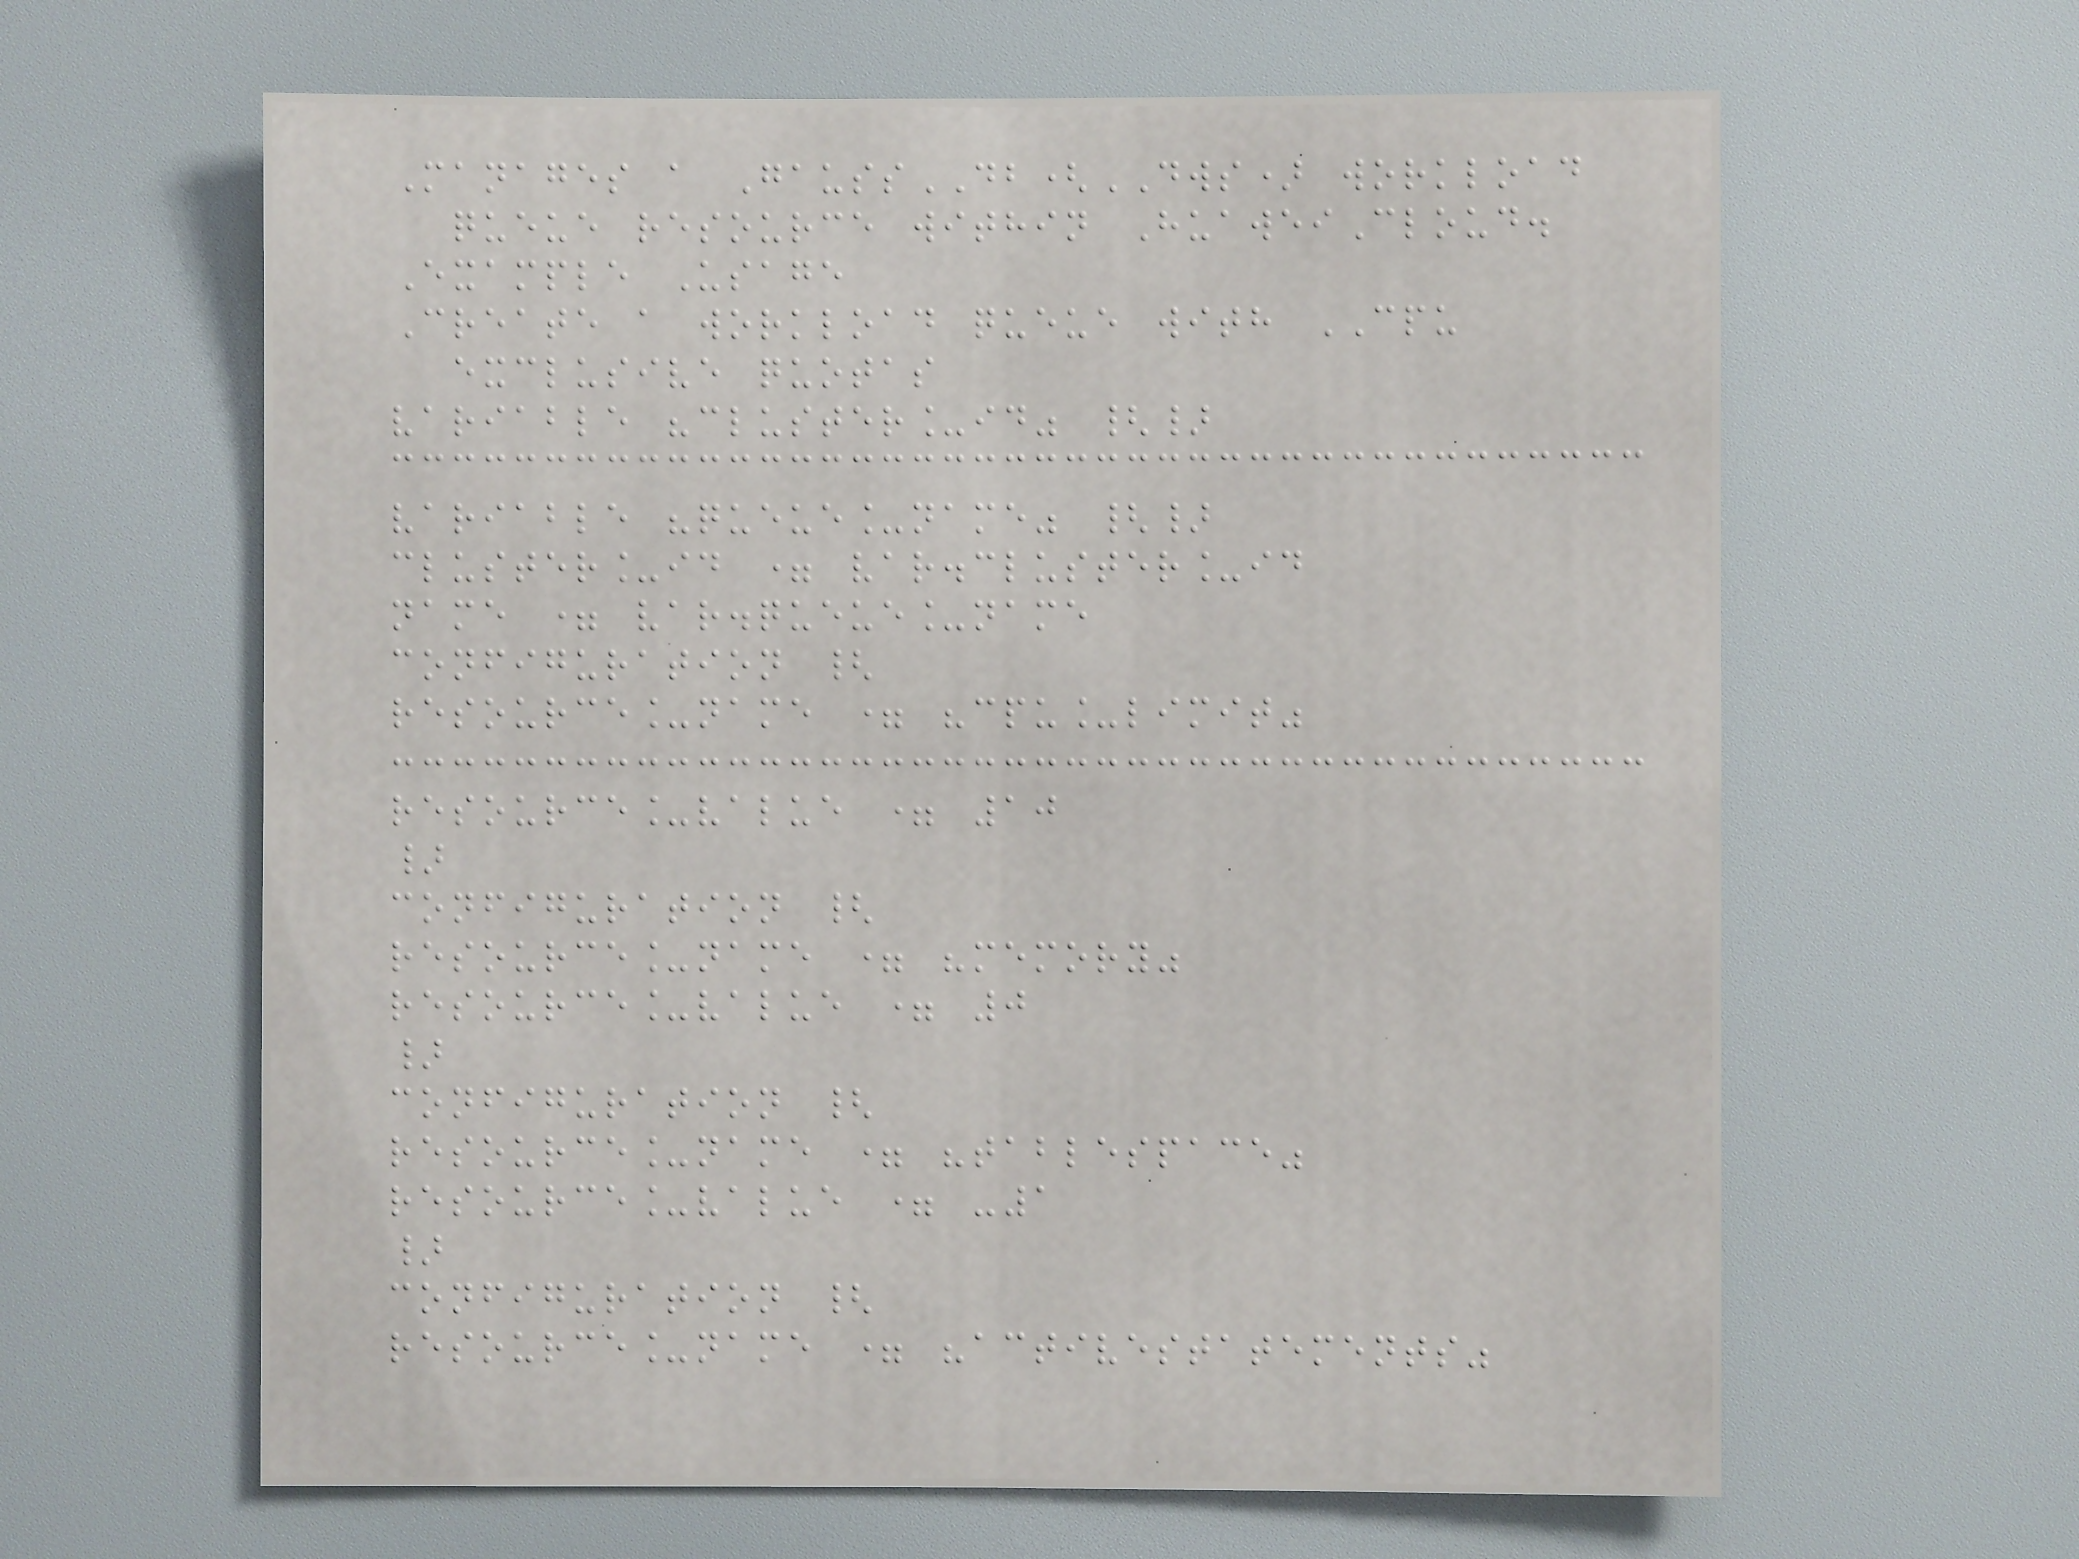Manages a GaussDB(DWS) workload
queue resource within HuaweiCloud.
Example Usage
Create a workload queue with CPU
exclusive quotas
variable "cluster_id" {}
variable "queue_name" {}
cluster_id = var.cluster_id
name = var.queue_name
configuration {
resource_name = "cpu_limit"
resource_value = 10
}
configuration {
resource_name = "memory"
resource_value = 0
}
configuration {
resource_name = "tablespace"
resource_value = -1
}
configuration {
resource_name = "activestatements"
